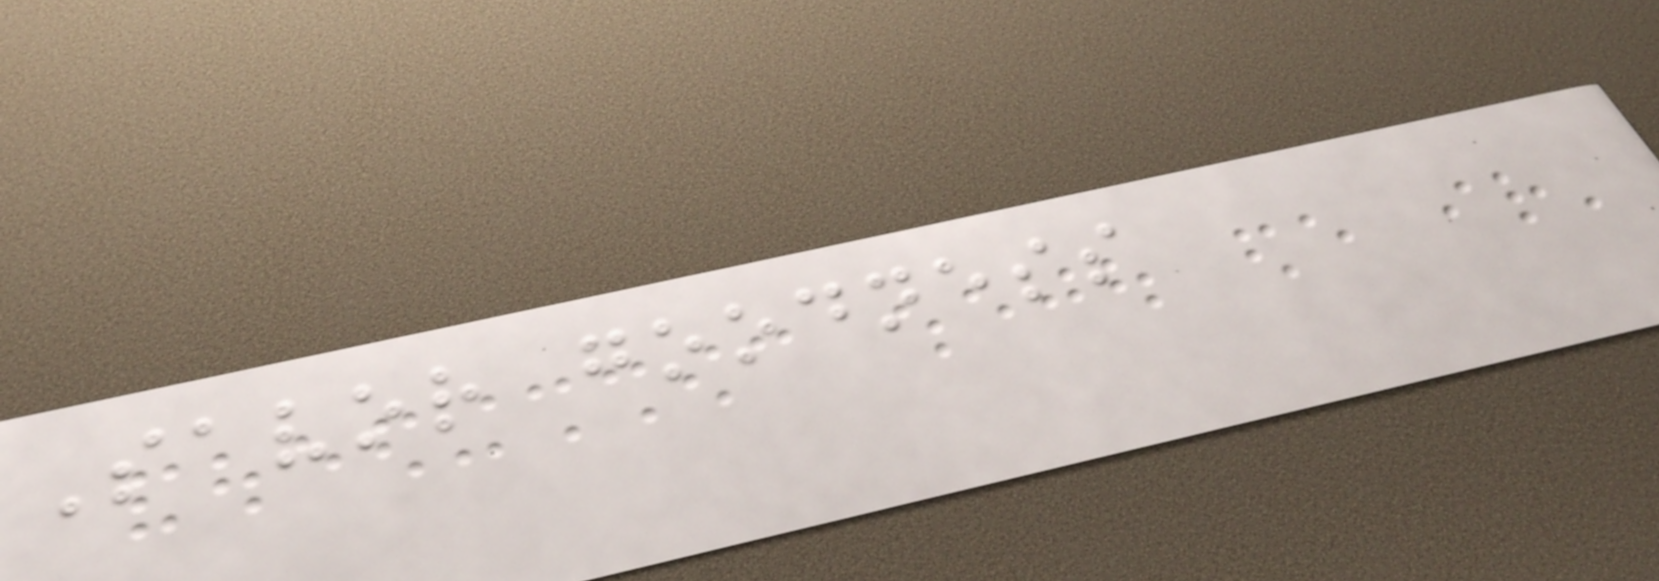Savor goodness
